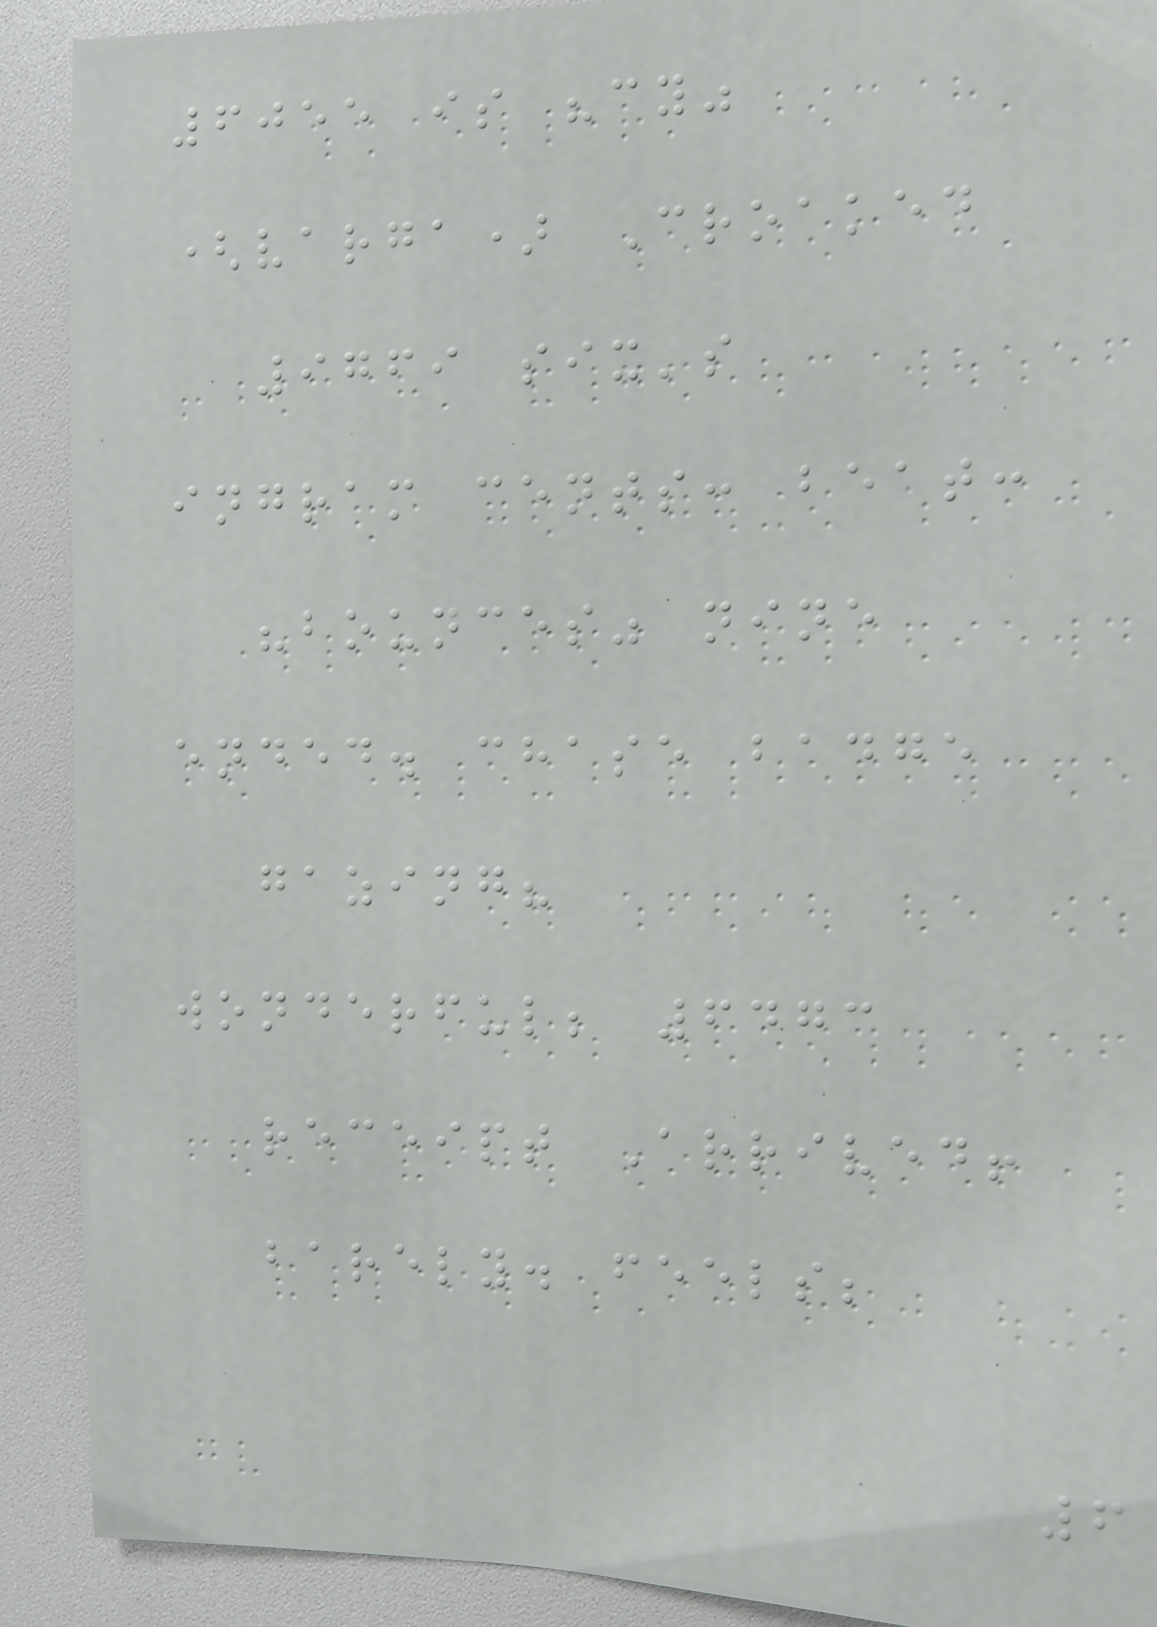6055 is "cy"
(varga) Croaked
9769 six's
ingram cents: beat:
"bounces" nine
ended. chase badge
gazing?
wonderful; 6473
receipt Arrived!
barely. feels;
6
